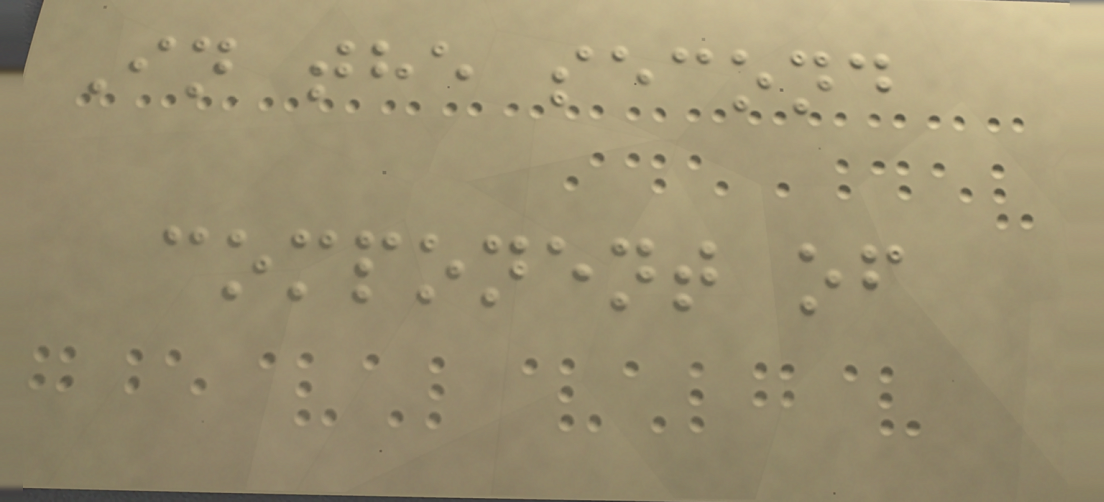In the second
component of
